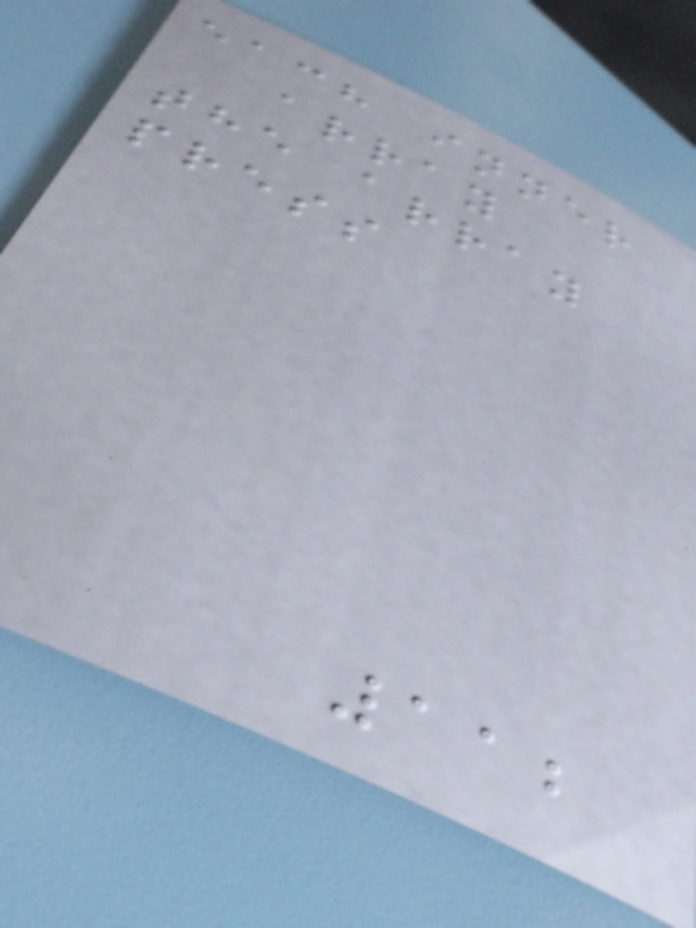each inner
array
the array
press
112
